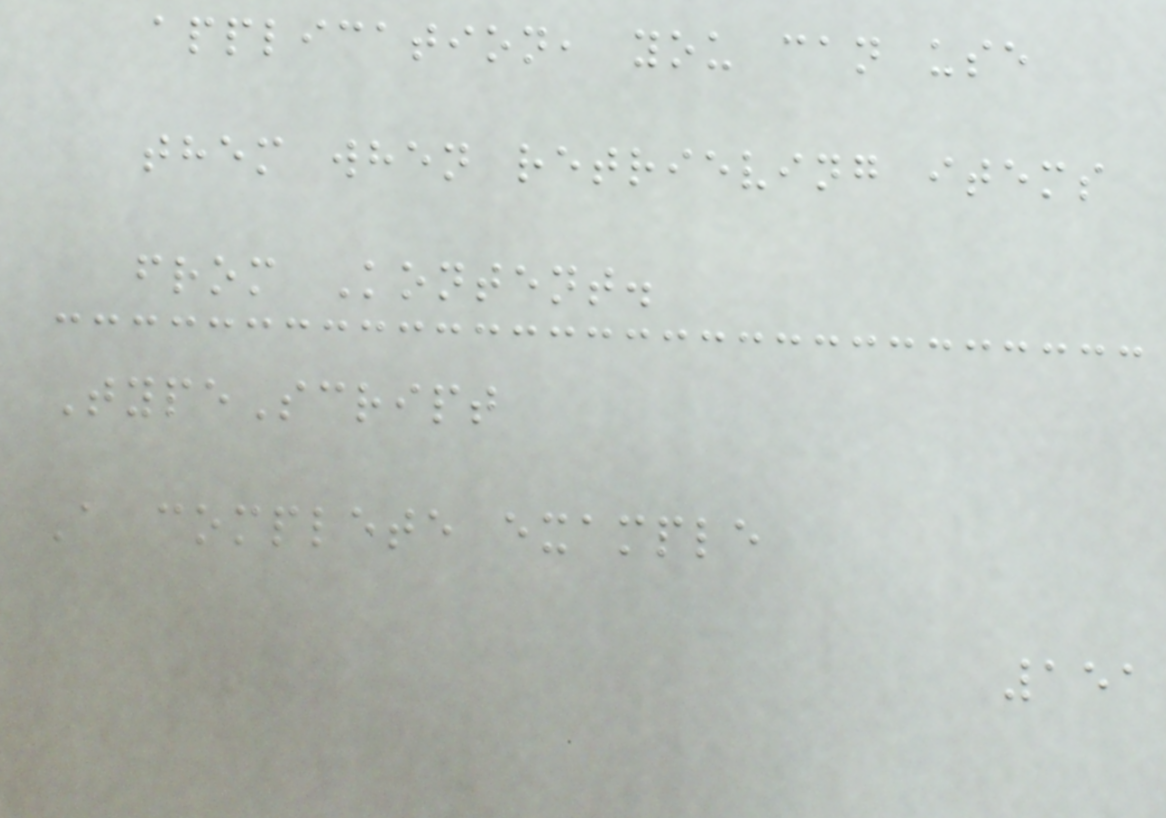application, you can use
them when retrieving items
from Kontent.
TypeScript
A complete example
151
